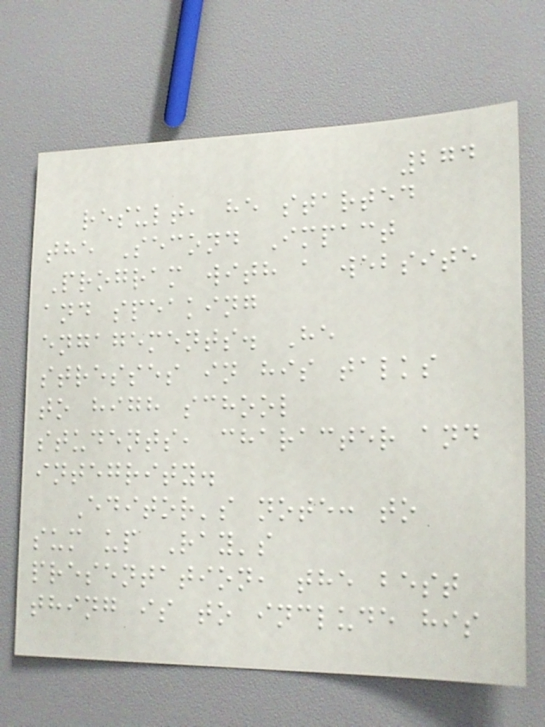274
result, he started
the Second Impact
Program with a website
and speaking
engagements. He
stresses in his talks
to high school
students, character and
integrity.
Editor's note: to
sum up Ray's
presentation, the best
thing is to include his
